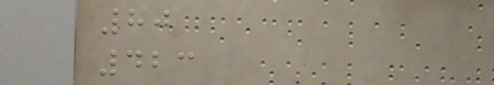80
423
